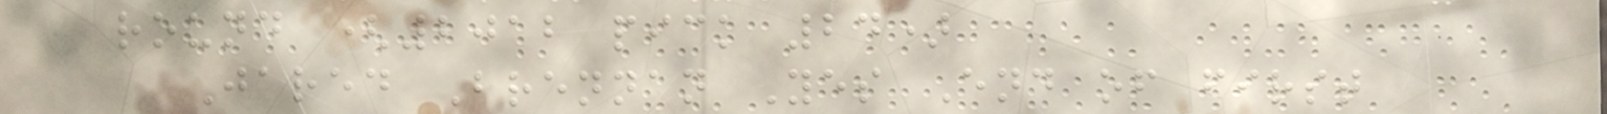round (2012 pick 24)
Jared Brennan Yes End of first
